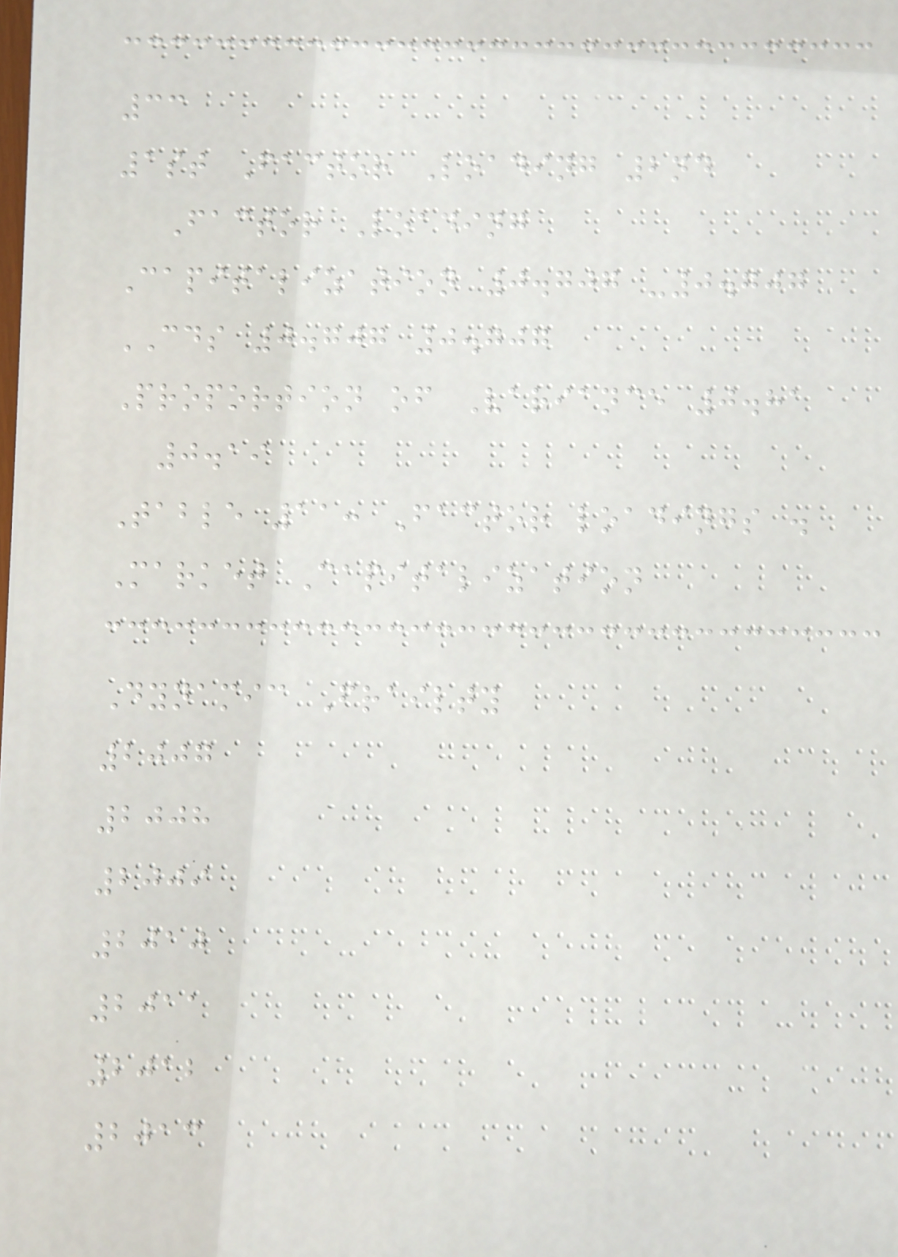33
1st Factor Loading 2nd
Factor Loading
Capitalization 0.707 -0.707
CDS 0.707 0.707
Proportion of Variance 0.81
0.19
Table 11: Factor loadings .
Market Capitalization
Dynamic Frailty
2007
2008
2009
2010
2011
2012
2013
